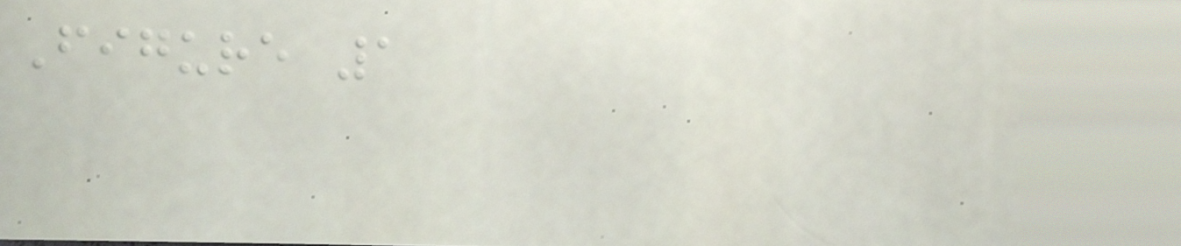Figure 1
